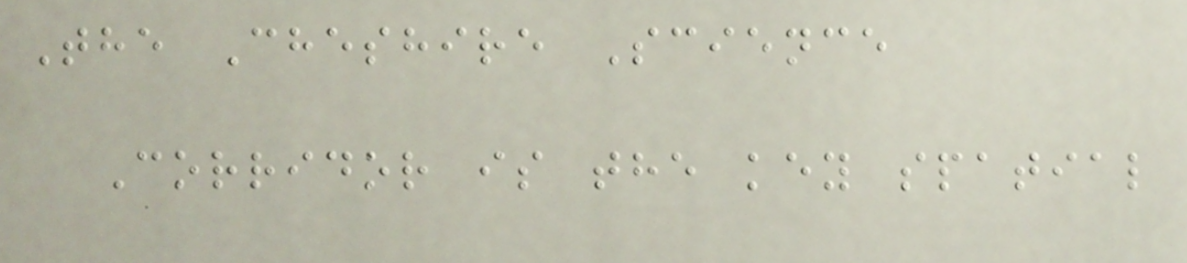The Cheshire Science
Corridor is the key spatial
